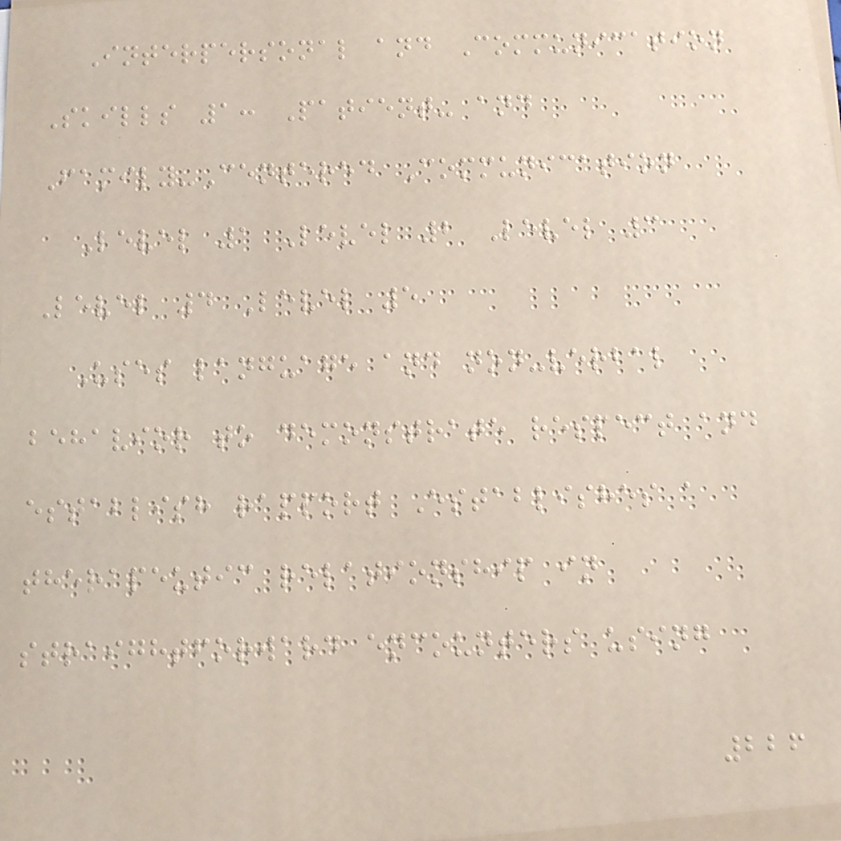Interpersonal and Communication
Skills 1: Patient- and
Family-Centered Communication
Level 1 Level 2 Level 3
Level 4 Level 5
Uses language and non-verbal
behavior to demonstrate respect and
establish rapport Establishes a
therapeutic relationship in
straightforward encounters using
226
